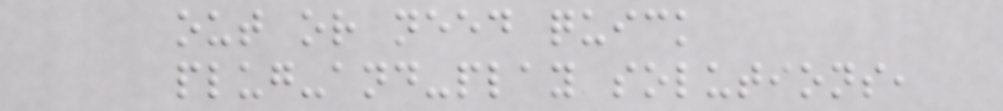out or need quick
plug-and-play solutions,
